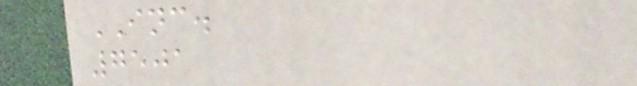INC.
7501
